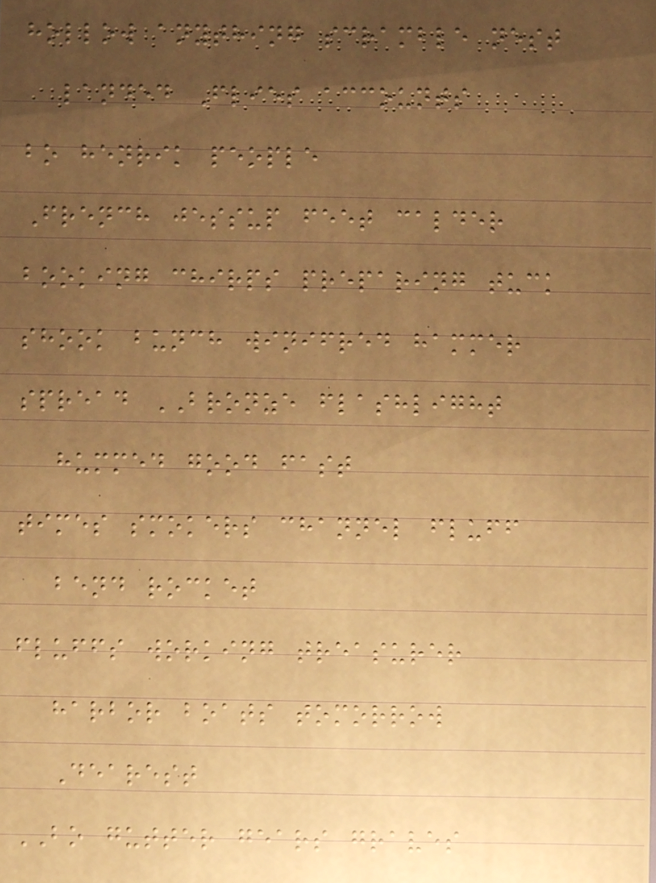hollow anything scramble nest
landed Flies accounts
bo henrik people
French jessup feet calder
booking chirps preparing tuck
shook bunch winifred hammer
spread BRONZE flashlight
hummed good fast
times smokers channel fluff
bend rocket
fluffs working treasurer
harbor boats tomorrow
Dearest
BO gutter gears graves
